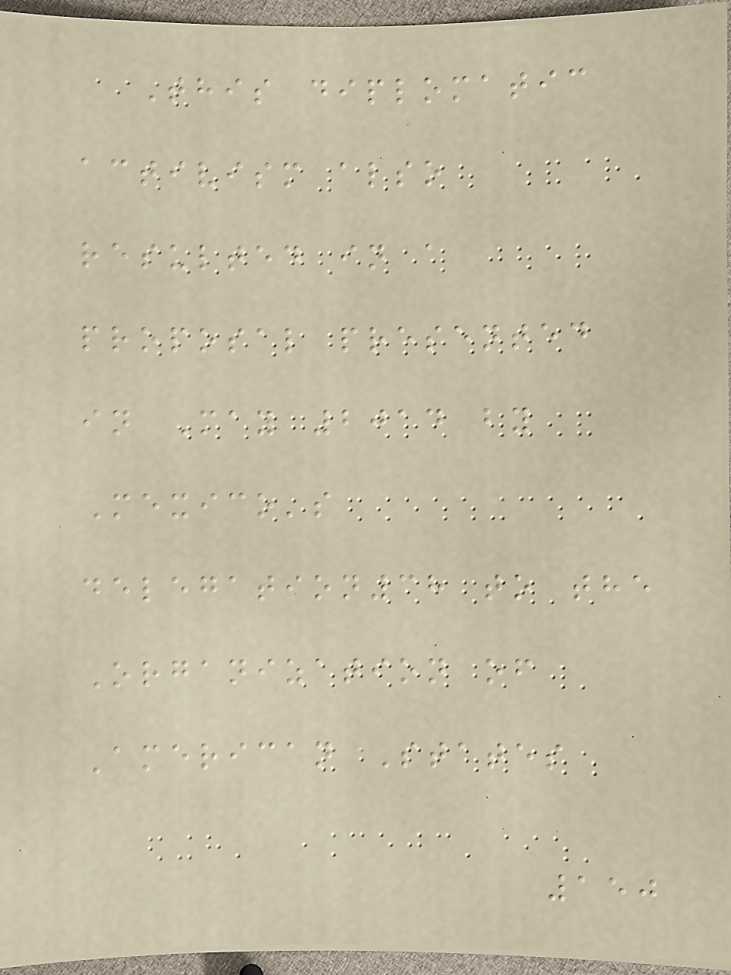This diplomatic
activism also
resulted in a
proposal presented
in May 2014 by
Mexico's
delegation38 to the
Organization of
American States
150
